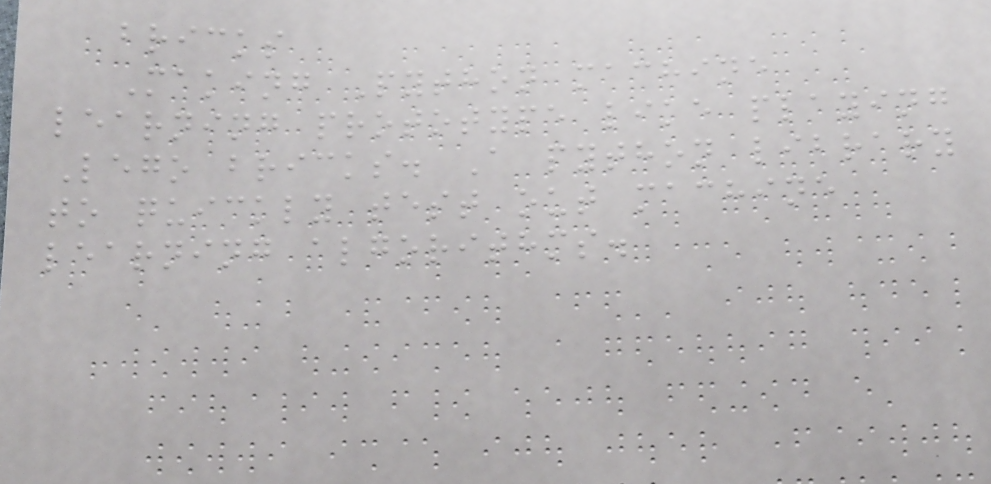bricks
Making Python machine
learning prototype like playing
Lego bricks. A python library
to quickly test out machine
learning algorithms.
